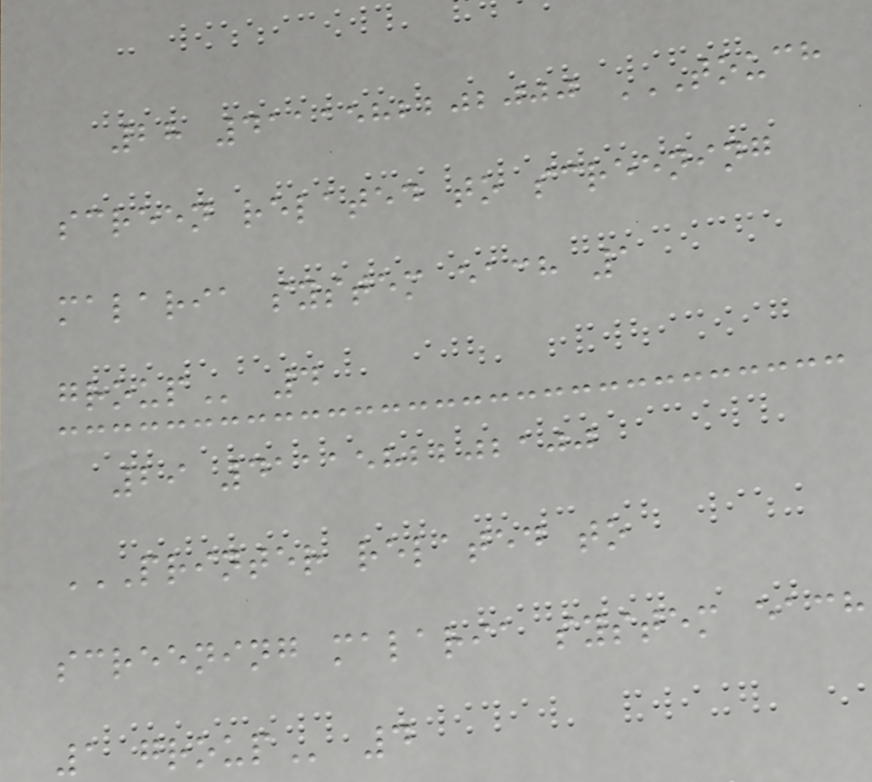28 4111582202000 TOUCH
SCREEN RELATED TO SCREENING
MALARIA SYSTEM EACH 1
GROUP 4
29 4111582202100
PRINTER RELATED TO
SCREENING MALARIA SYSTEM EACH
1 GROUP 4
